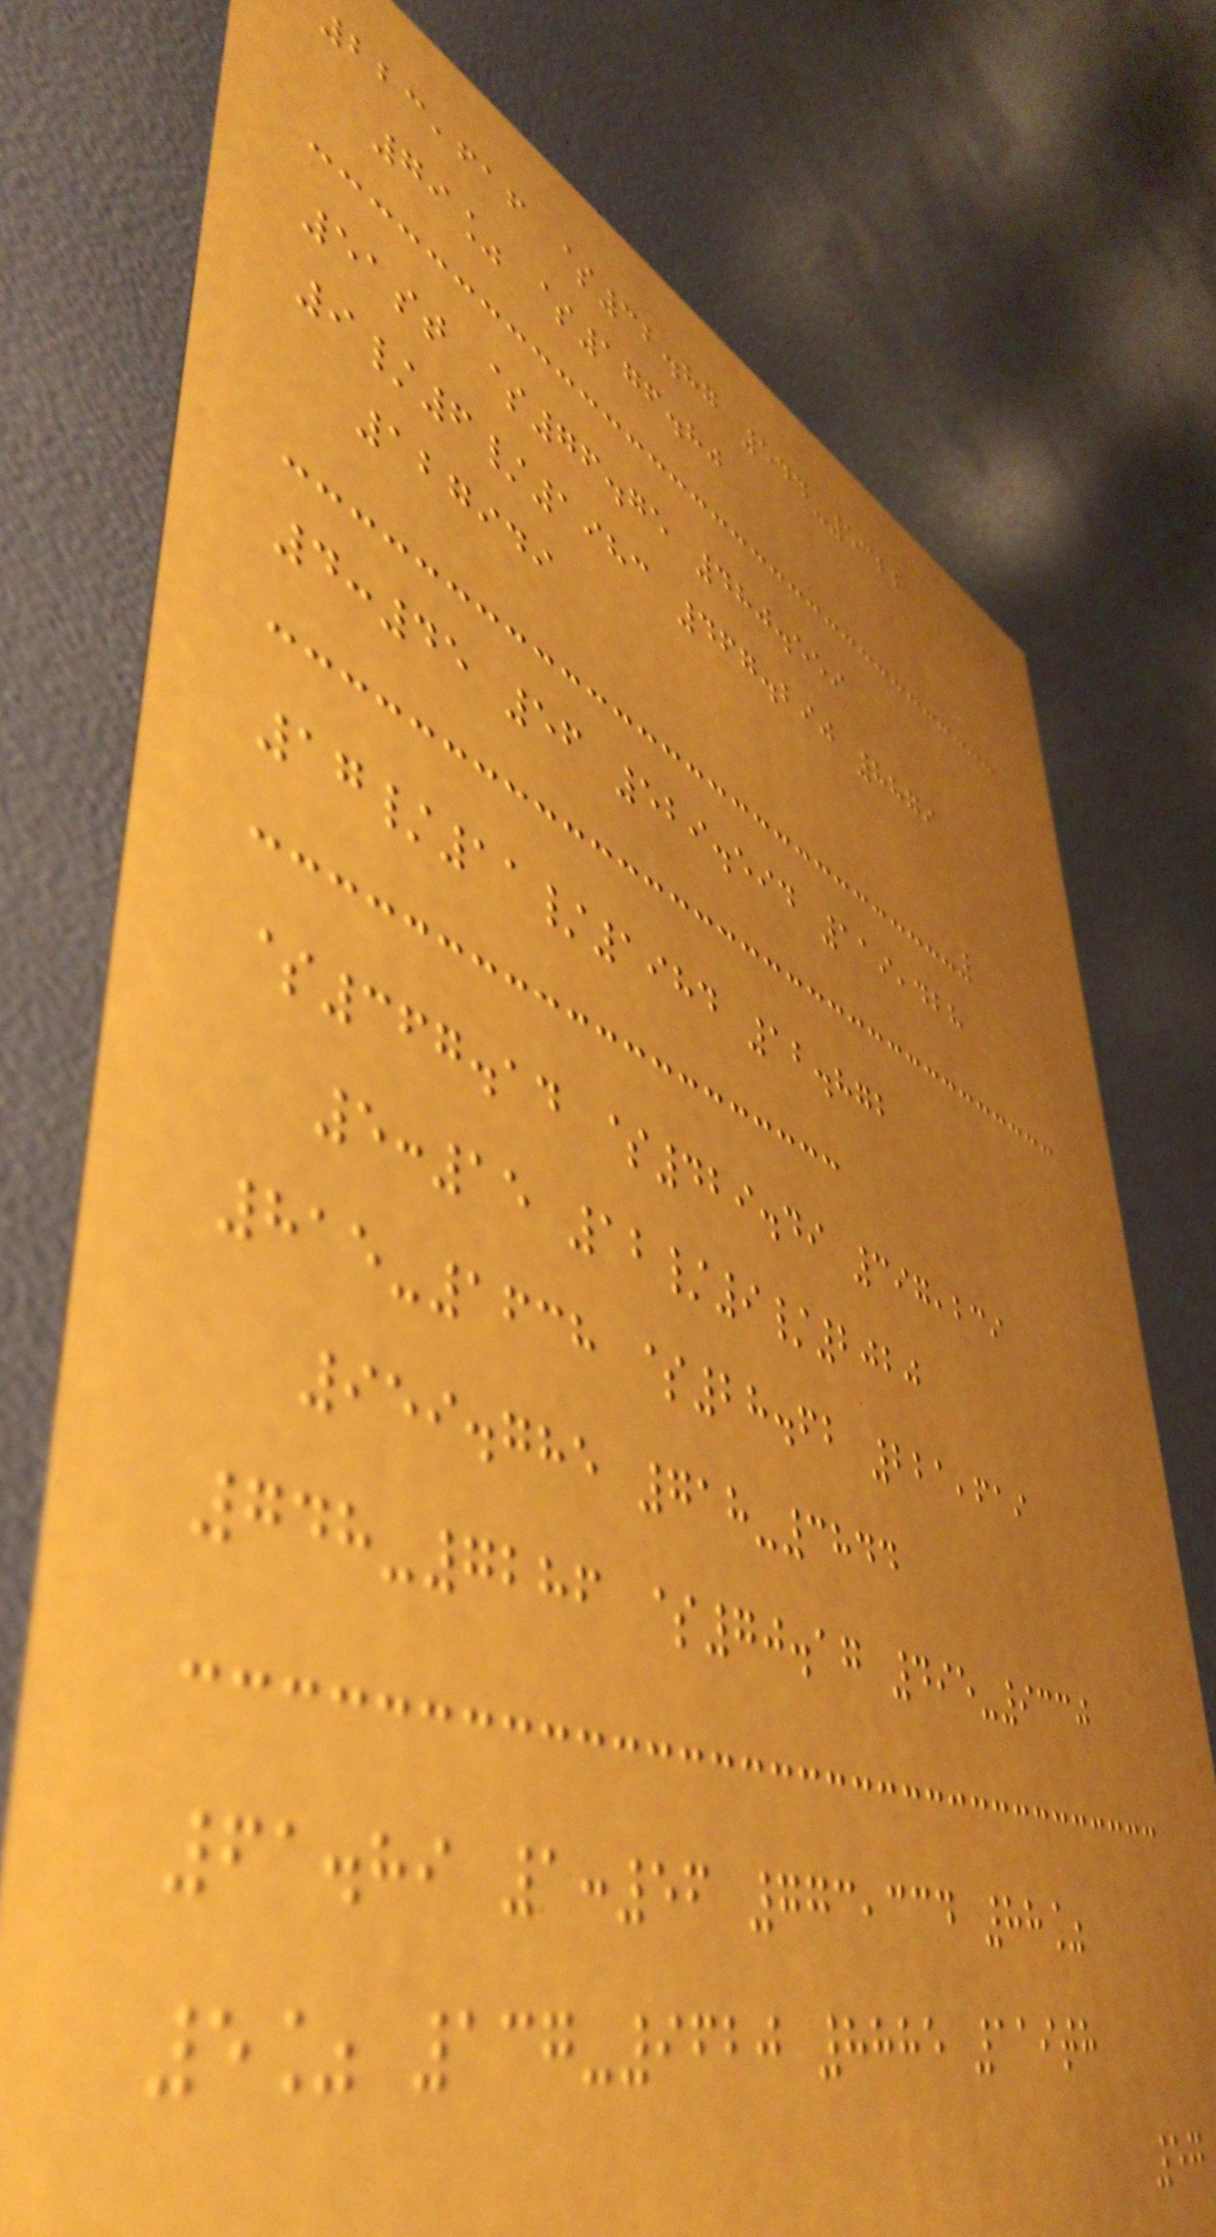223,616 $32.87 544-5322
79% $176.80
51st $76.75 480.559
9/6/1983 467.290 8879
127949
4:45 56 529.594 119,428
17/11/1984 12.872
$367.14 $429.49 397,239
5:15 12/9/2020
815-1638 $28.62 221,619
959.785 718-3844
748-7286 $70.17 495-9330
61.89 1:56 773,334 88%
5% 137-9620 8885 119th
57
